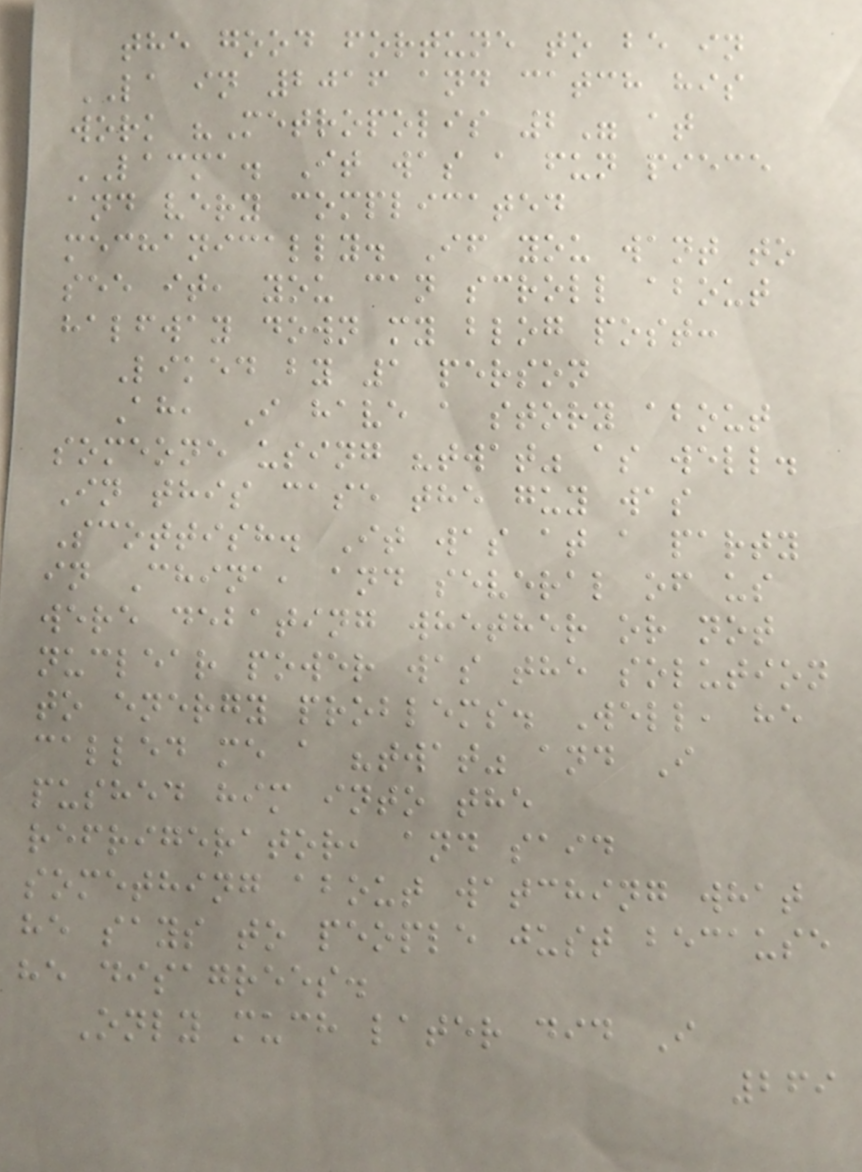the good fortune to be in
LA in 2016 and catch his
work "Metropolis 2" at
LACMA. It was a fun piece
and very complicated
mechanically. If you want to
see it, you can scroll about
halfway down my blog post:
Liked by 1 person
Ah, I have a story about
someone using "twat" as well.
In this case the guy was
Scottish. It was at a party
in China, and several of us
were debating whether or not
nuclear power was the solution
to energy problems. Well, he
called me a "twat" and I
pushed him into the
refrigerator, and said
something about watching what
he says to people just because
he disagrees.
Only much later did I
269
